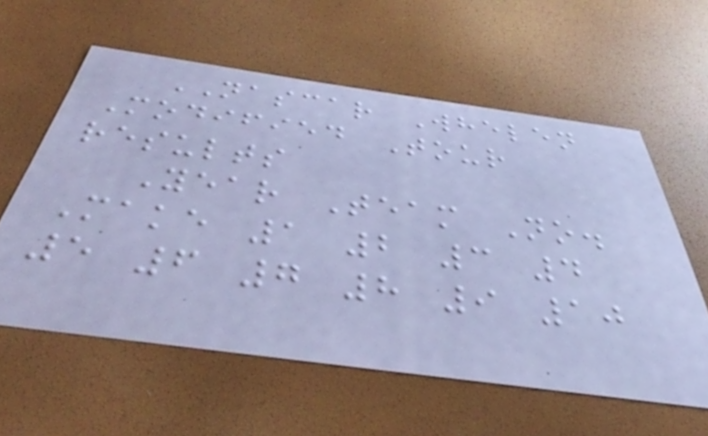NASCAR Whelen
Modified Tour
results
Year Team No.
Make 1 2 3 4
5 6 7 8 9 10
